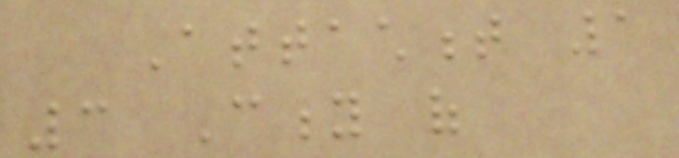Attachment 1
3 City of
